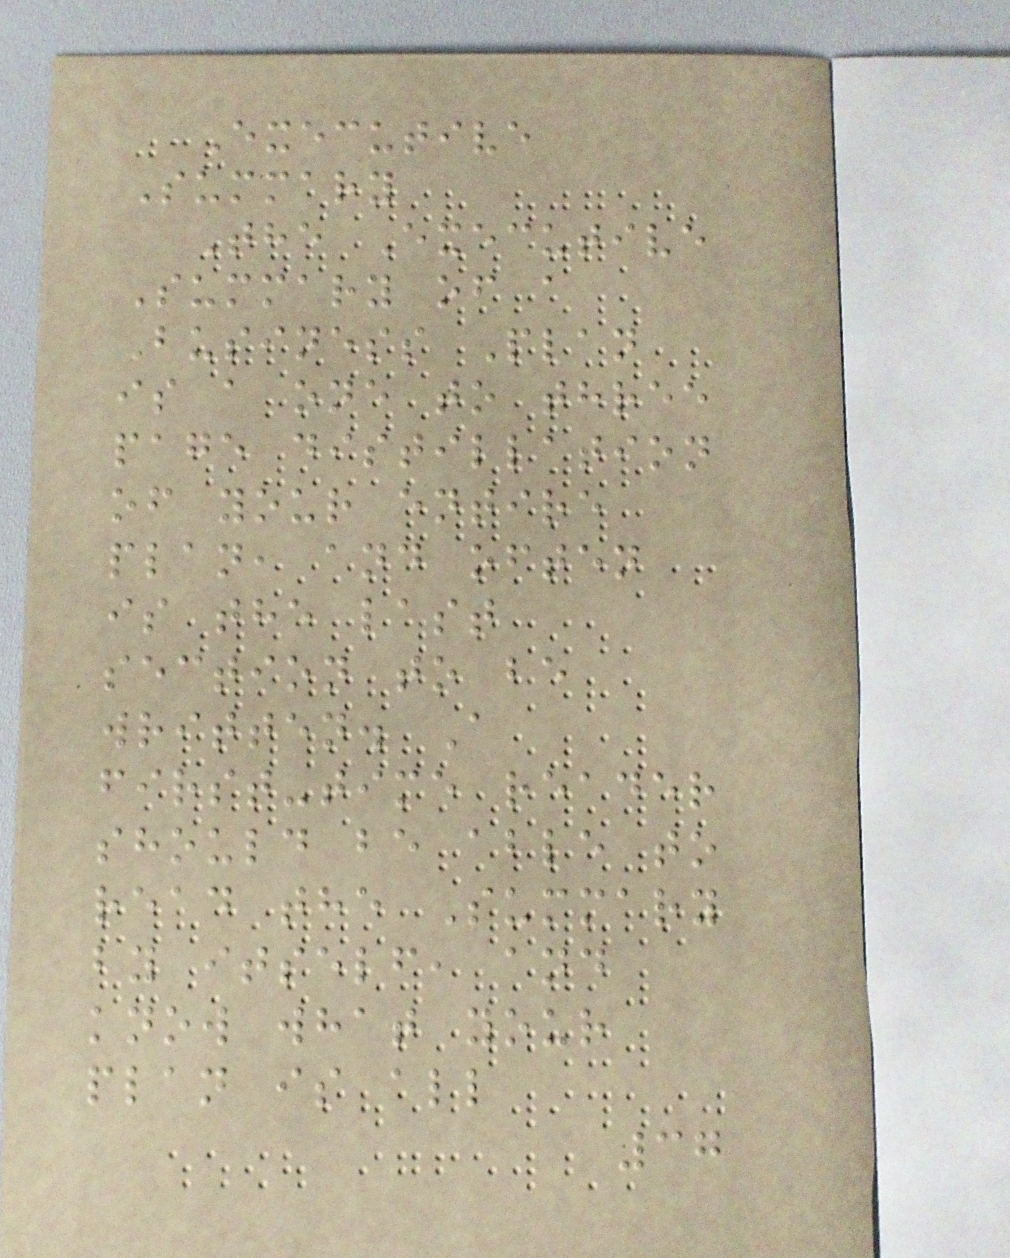Executive
Summary
The Executive
Summary of a
Business Plan
is a one to three
page distillation
of your entire
plan, and often
is the last
section to be
written. A
first-time reader
should be able to
read the Summary
by itself, and
know what your
plan is all
37
